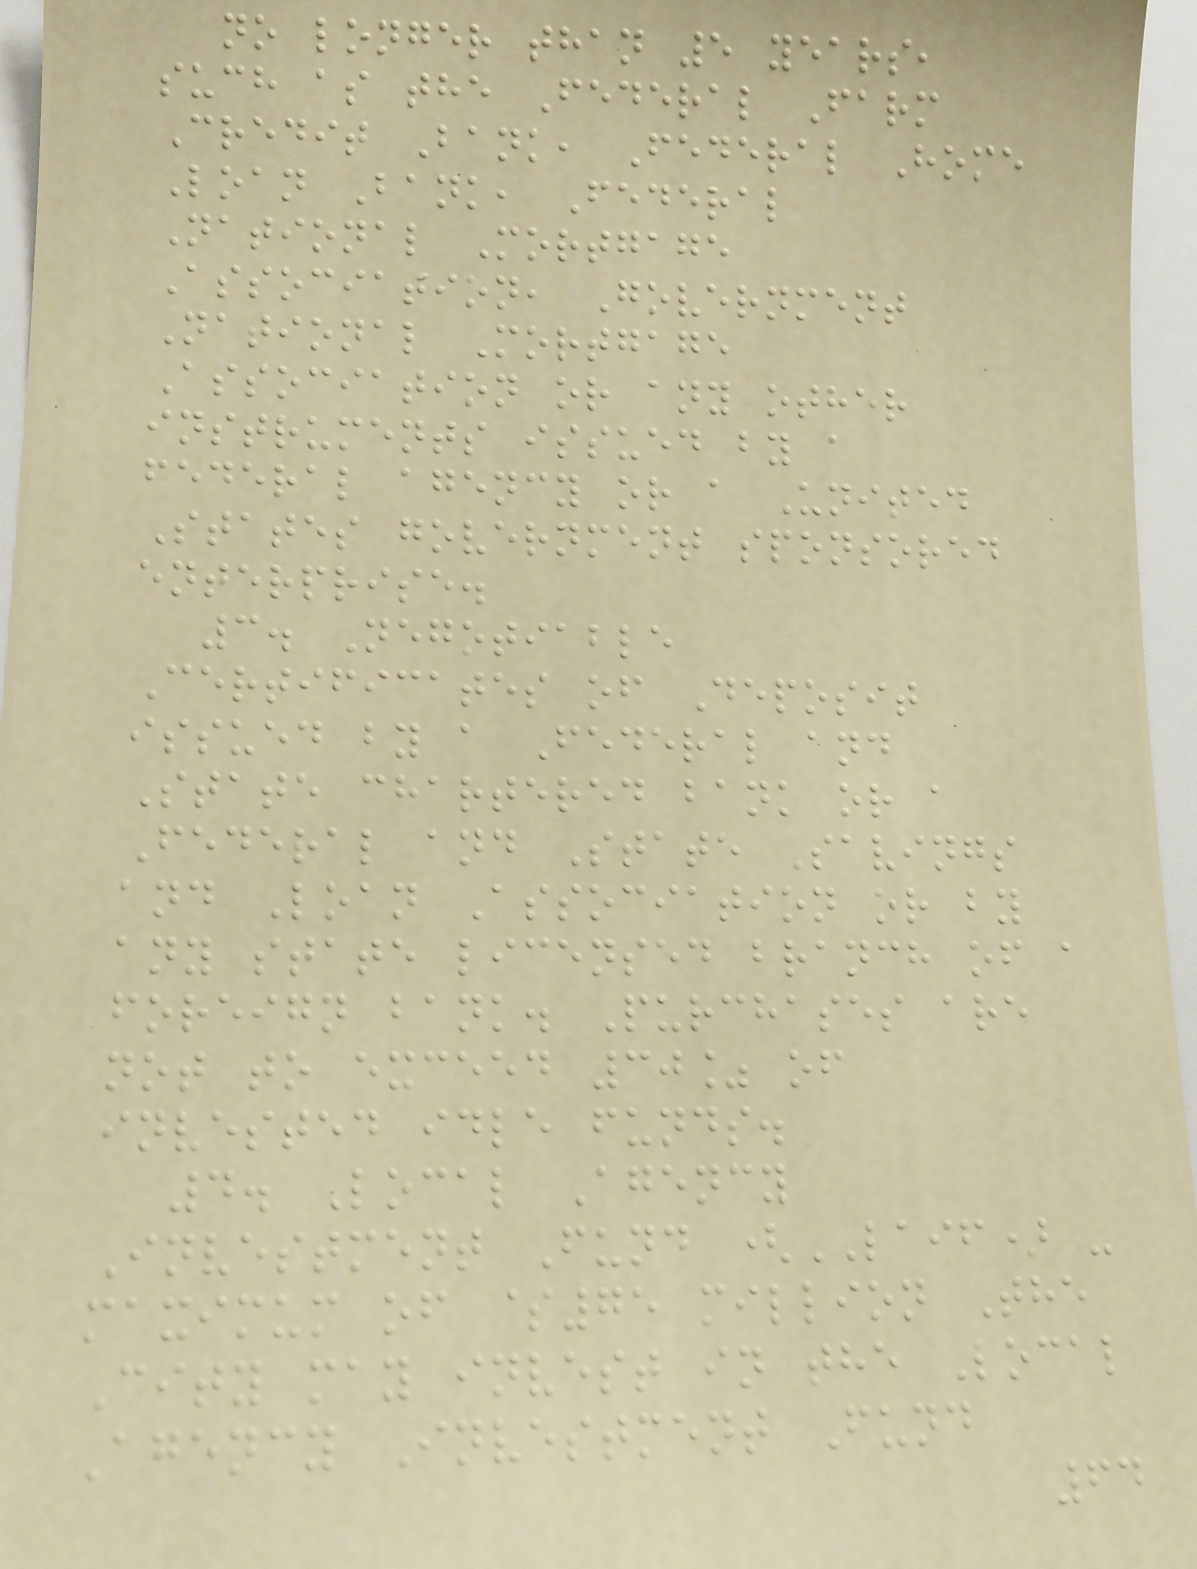no longer than 5 years,
such as the Federal Farm
Credit Bank, Federal Home
Loan Bank, Federal
National Mortgage
Association, Government
National Mortgage
Association or any other
instruments issued by a
federal agency or a United
States government sponsored
enterprise.
3. Negotiable
Certificates of Deposit
issued by a Federal and
State chartered bank or a
Federal and State Savings
and Loan Association or by
any state licensed branch of a
foreign bank. Purchases are
not to exceed 30% of
invested idle funds.
4. Local Agency
Investment Fund (LAIF) -
maximum of $75 million The
City may invest in the Local
Agency Investment Fund
64
